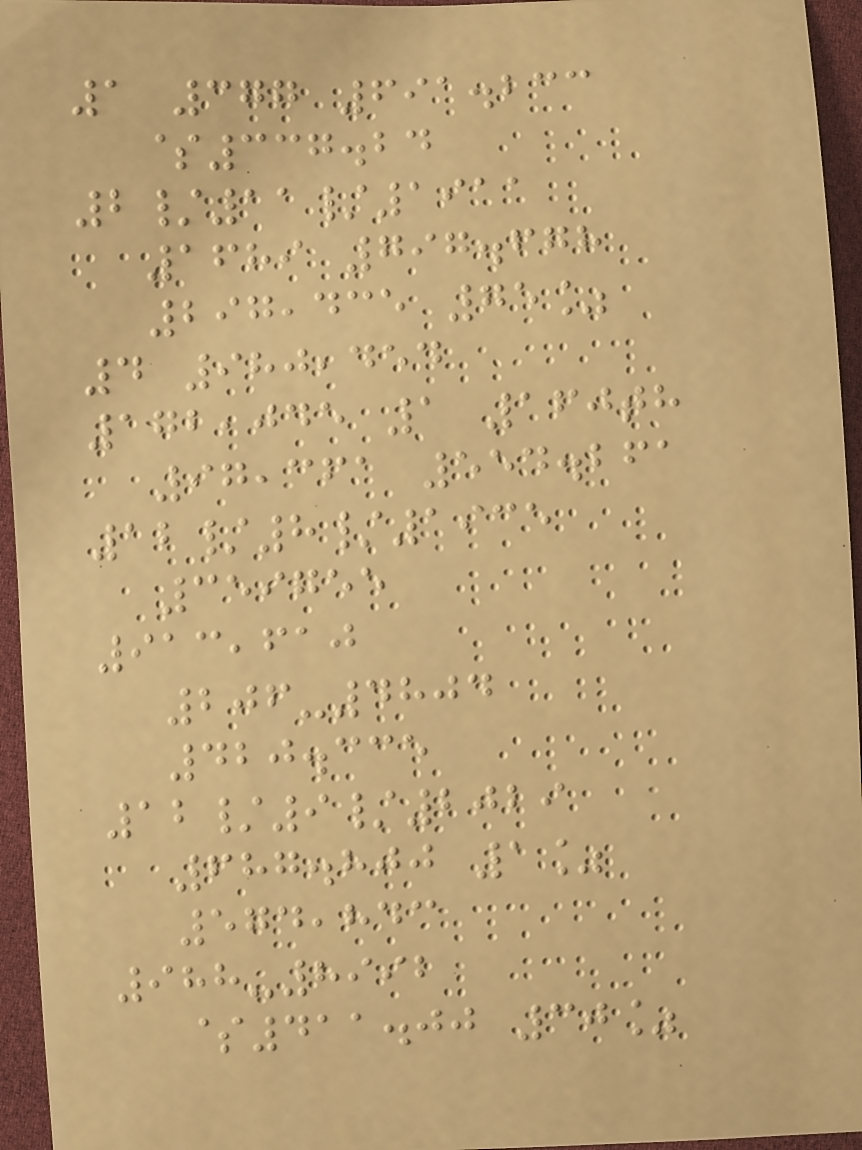1 377 691.233
$337.24
2/11/1911
1689 797.678
297,435 75%
4 980,454
172,045 1 160th
97,361 554.261
12/8/1935
359755
913,610
206-4804
420.335
12/9/2029
687.800 1%
574,843
988-8992
$411.00 30%
